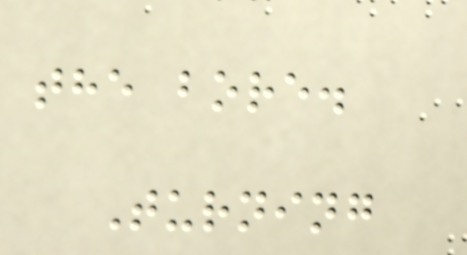the bore.
Turning
